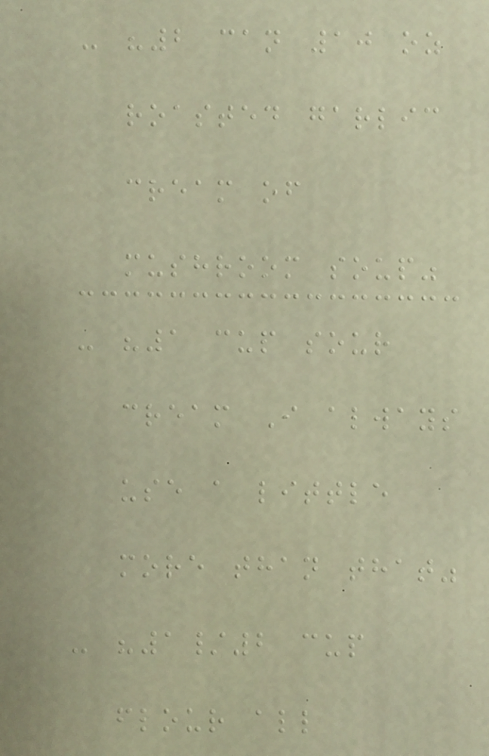- "2 can 10 oz
roasted garlic
cream of
mushroom soup"
- "1 cup sour
cream I always
use a little
more than that"
- "1/2 cup
flour all
